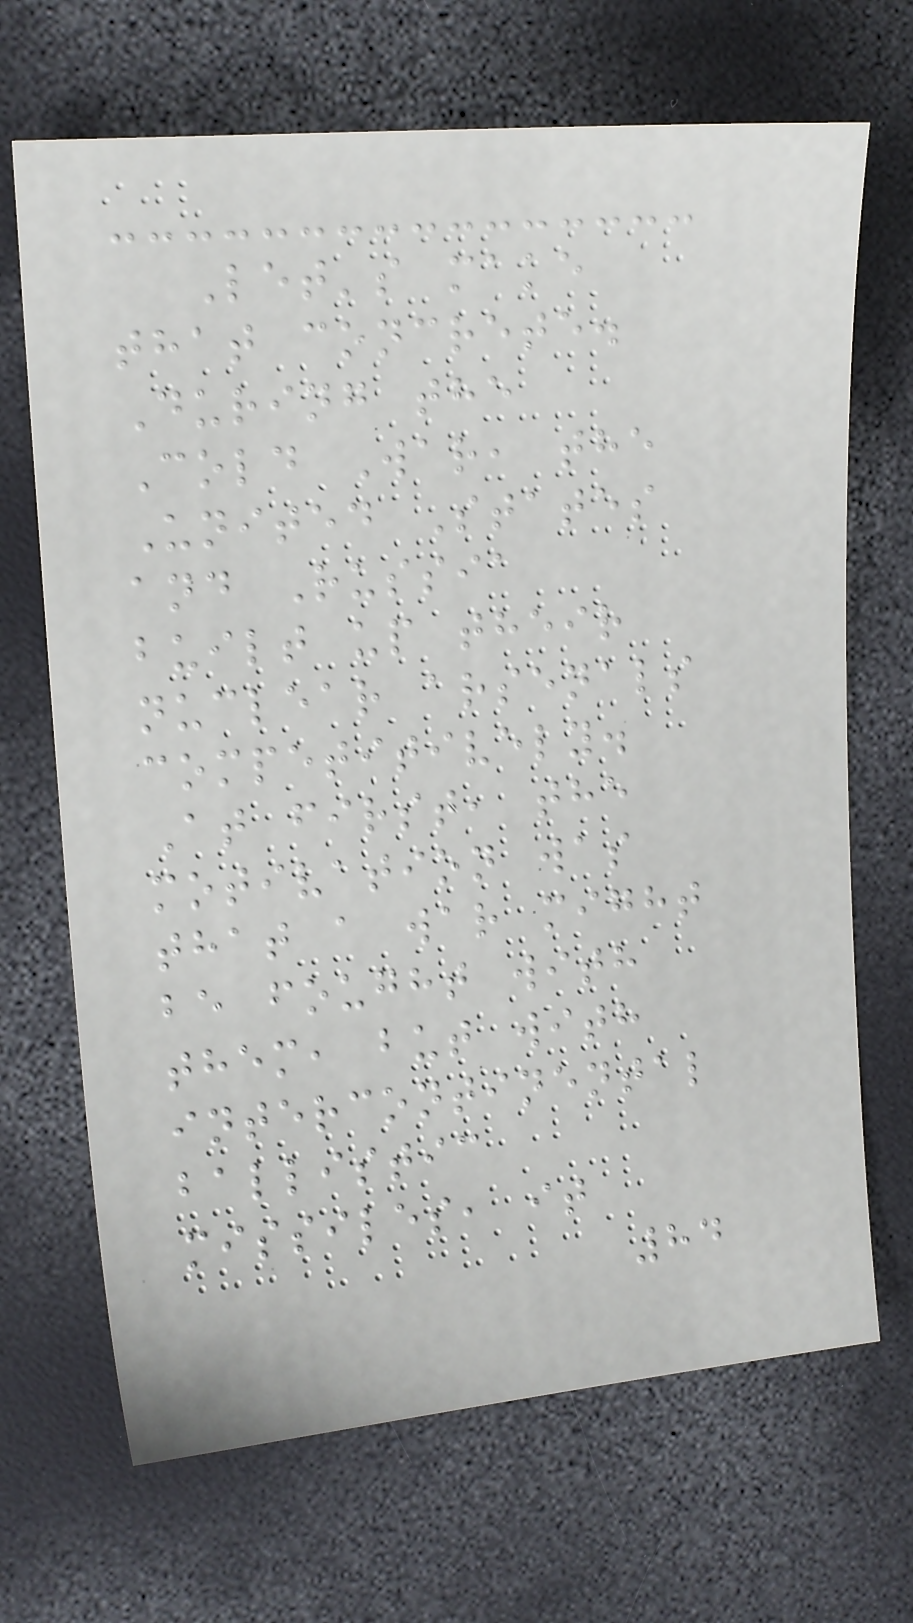Let's make
that concrete.
During the
Cold War, the
United States
and Russia
built up their
nuclear arsenals
competitively.
At first, the
motivation was
that a war might
be fought with
them, but with
intercontinental
ballistic
missiles, it
84
